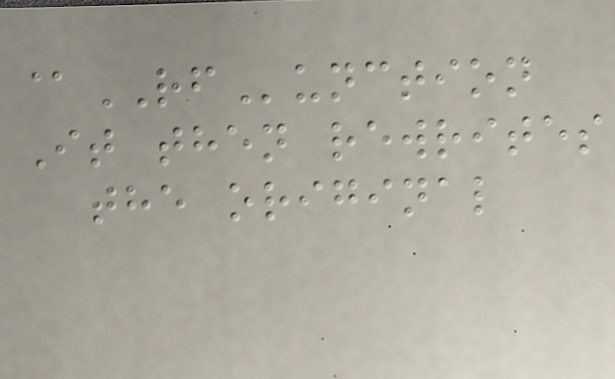@RFunction
It then rewrites
the original
